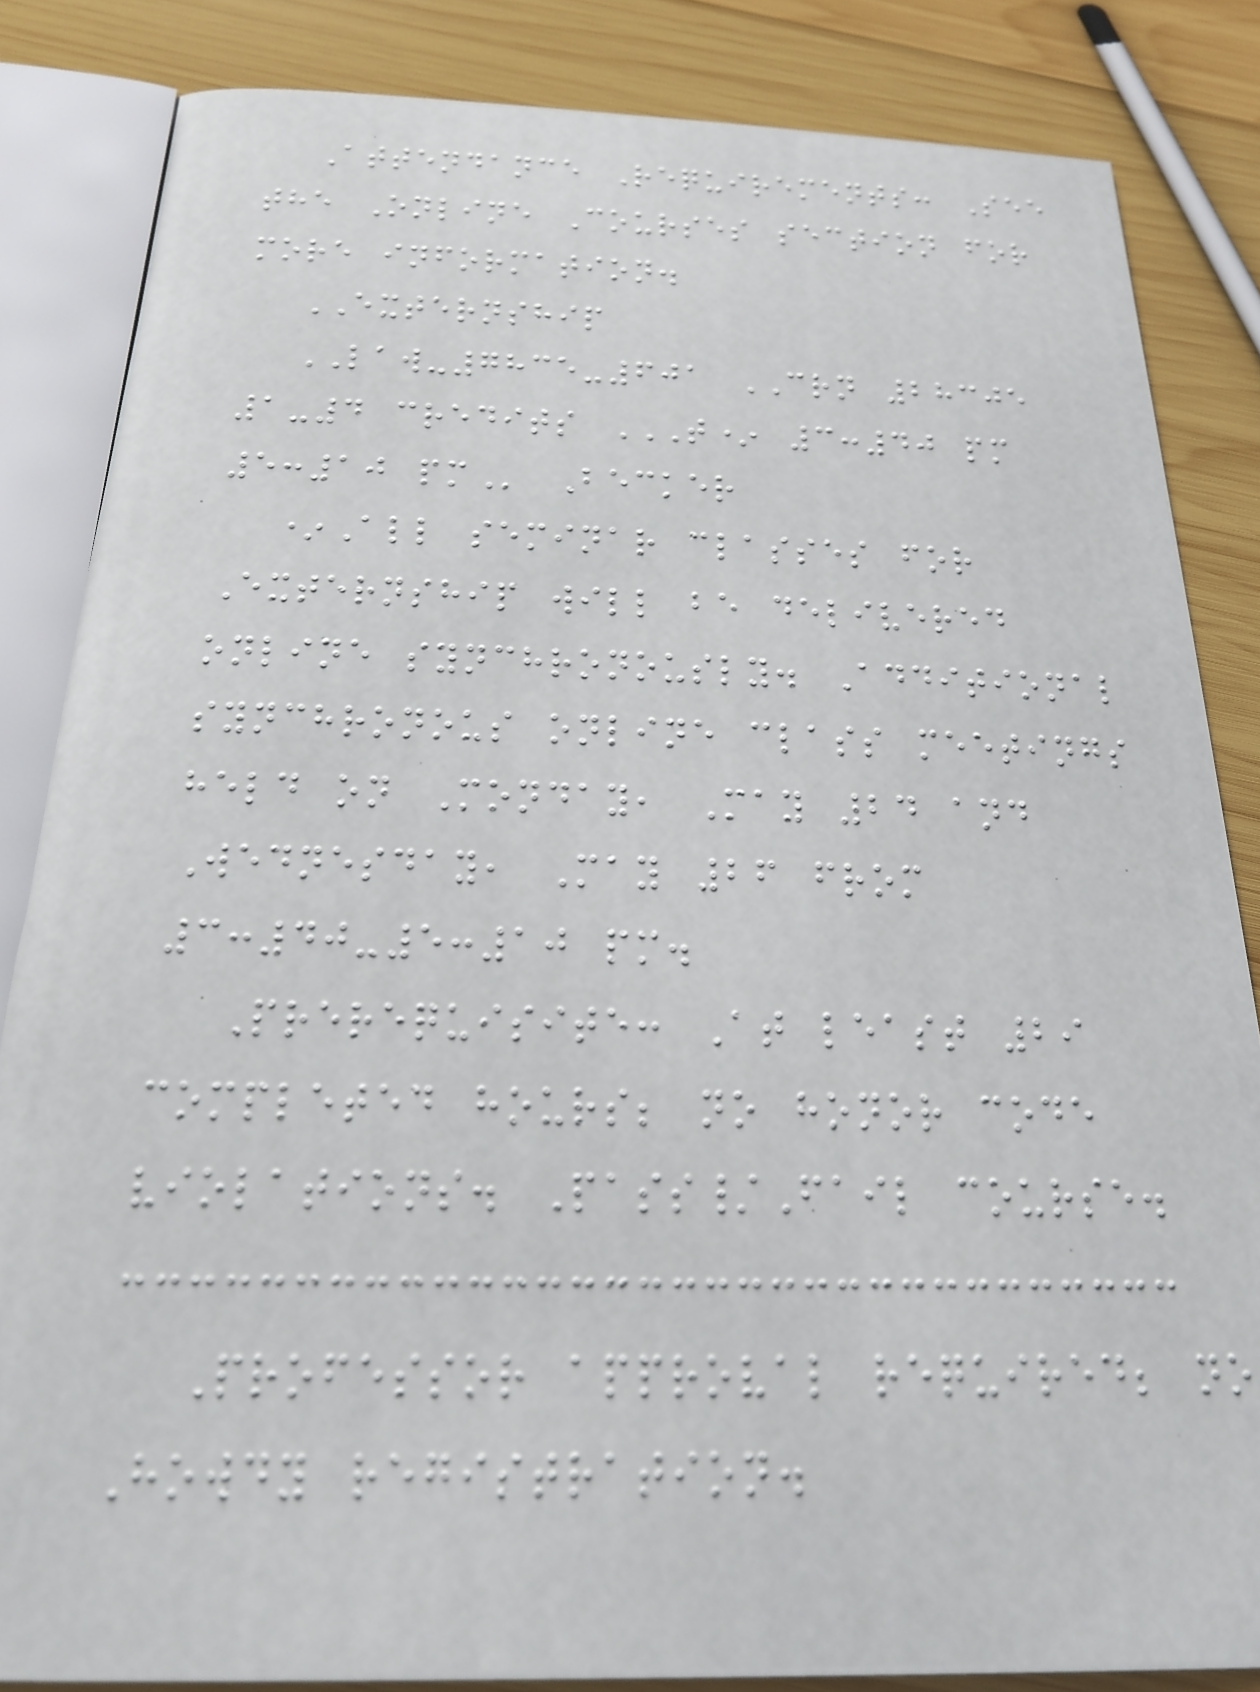Attendance Requirements: See
the Online Courses section for
more information.
EXTERNSHIP
LAW-7835-601 CRN 28305
1-4 credits T* 3:40 PM
5:10 PM Becker
*All seminar classes for
Externship will be delivered
online synchronously. Additional
synchronous online class meetings
held on Monday, May 24 and
Wednesday, May 26 from
3:40-5:10 pm.
Prerequisite: At least 29
completed hours; no honor code
violations. Pass/Fail course.
Professor approval required; no
Howdy registration.
